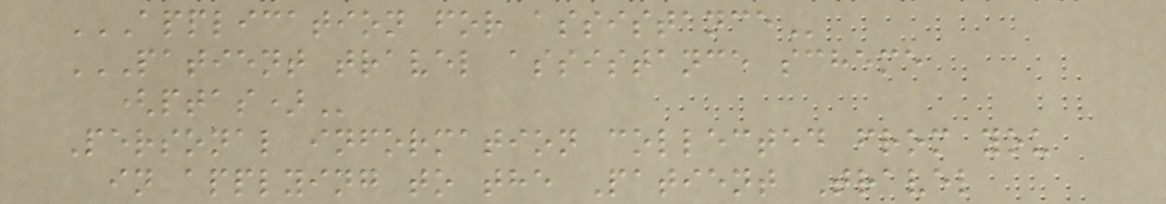APPLICATION FOR ASSISTANCE
PATIENT TRAVEL ASSISTANCE SCHEME
(PTAS)
Personal information collected from you
in applying to the Patient Travel
